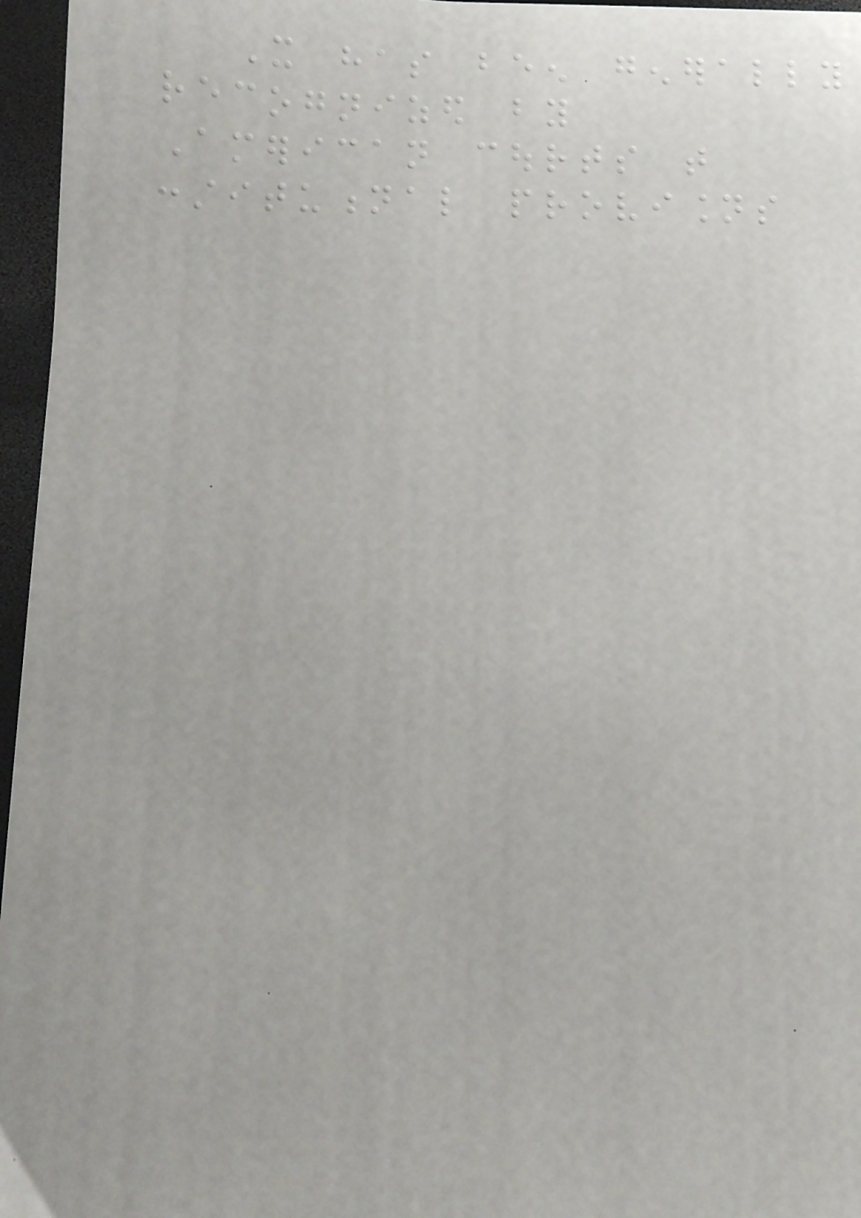It has been generally
recognized by
American courts that
constitutional provisions
